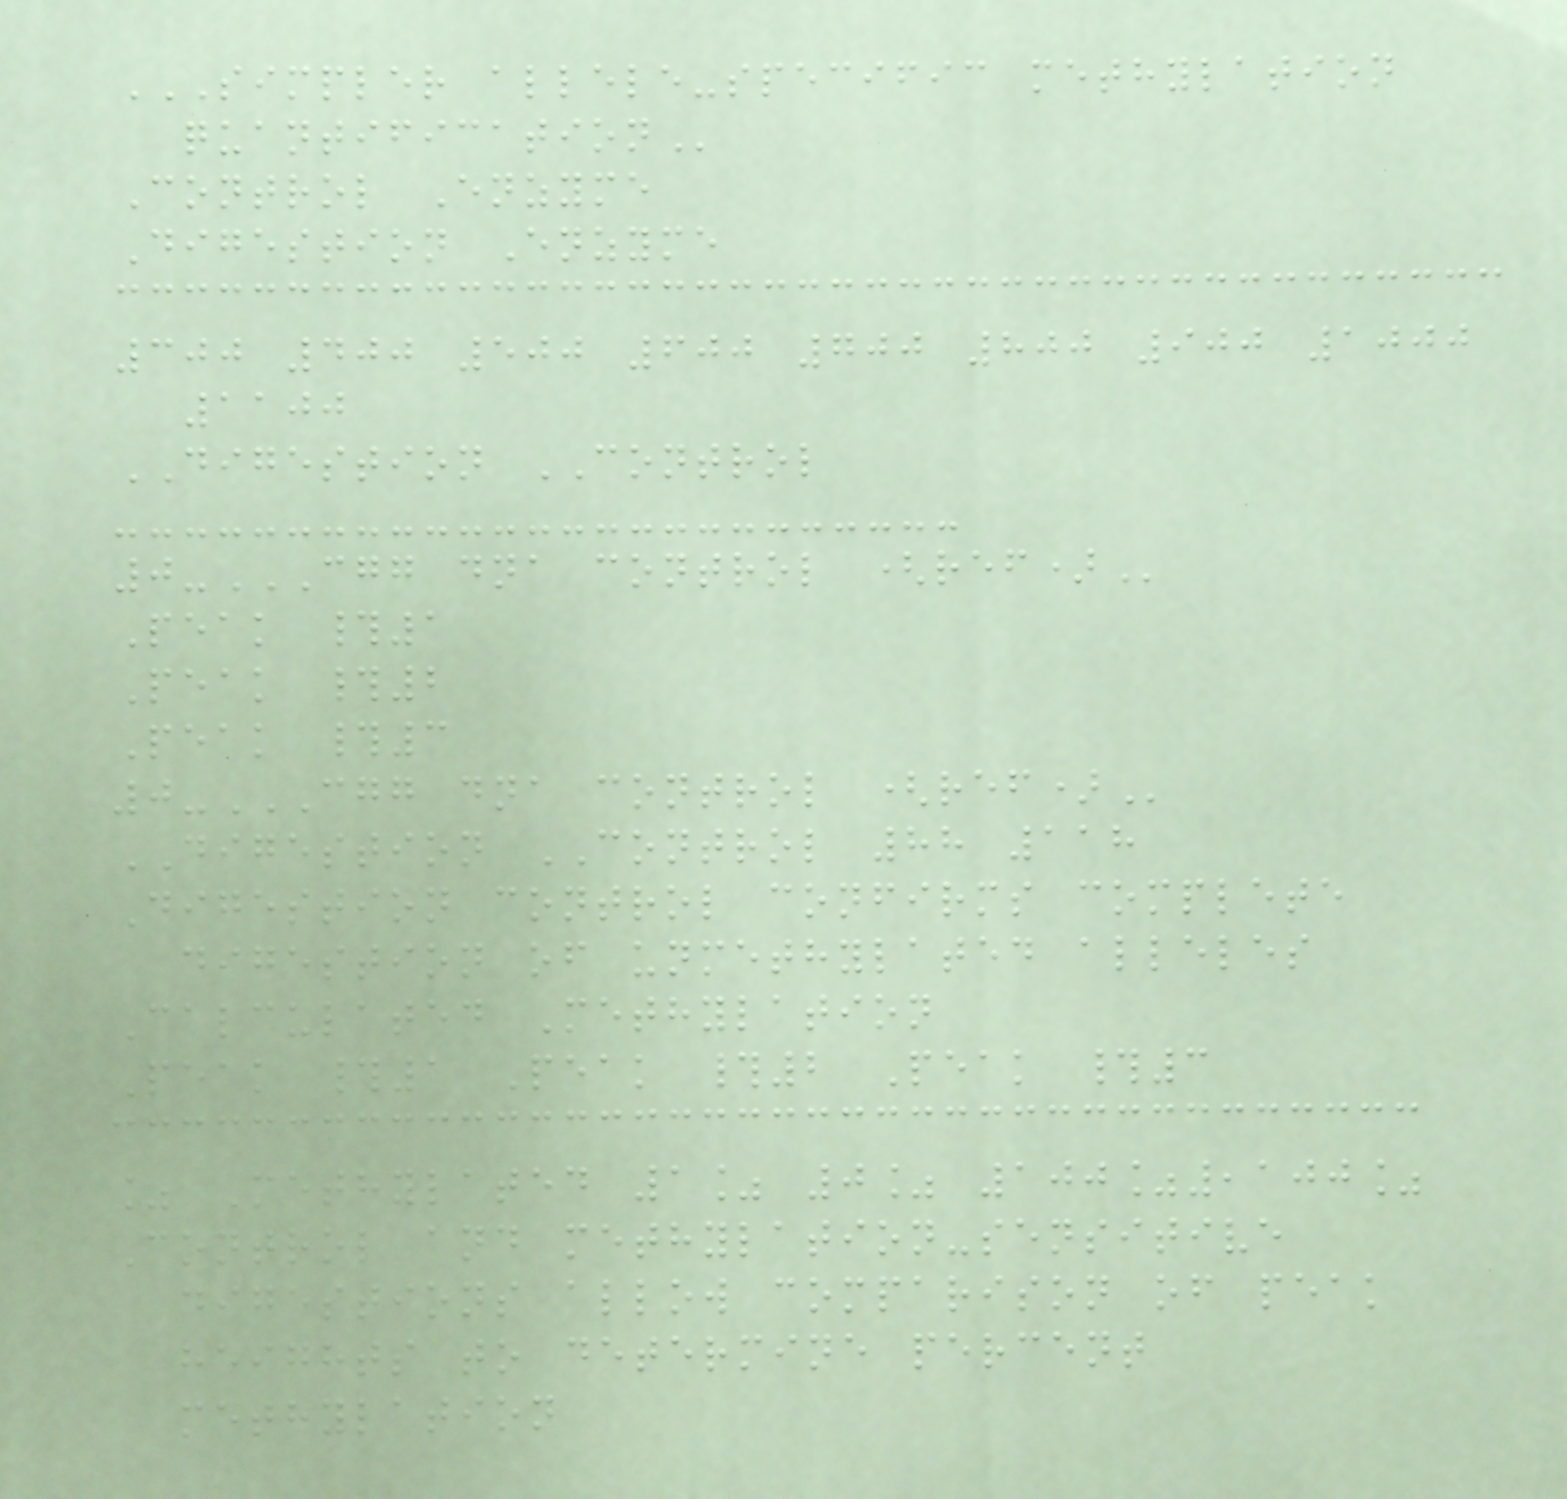SIMPLER ALLELE-SPECIFIC METHYLATION
QUANTIFICATION
Control Enzyme
Digestion Enzyme
300 400 500 600 700 800 900 1000
1100
DIGESTION CONTROL
0-CGG DNA CONTROL (REF)
Peak #1
Peak #2
Peak #3
0-CGG DNA CONTROL (REF)
DIGESTION CONTROL 88 118
Digestion control confirms complete
digestion of unmethylated alleles
Calculated Methylation
Peak #1 Peak #2 Peak #3
% Methylated 1% 0% 100%,100%
Control and methylation-sensitive
digestions allow comparison of peak
heights to determine percent
methylation
